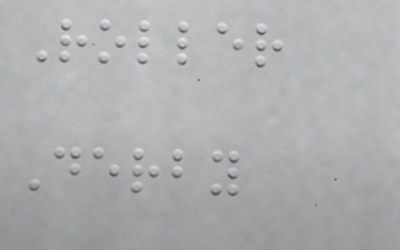Roller
Derby
